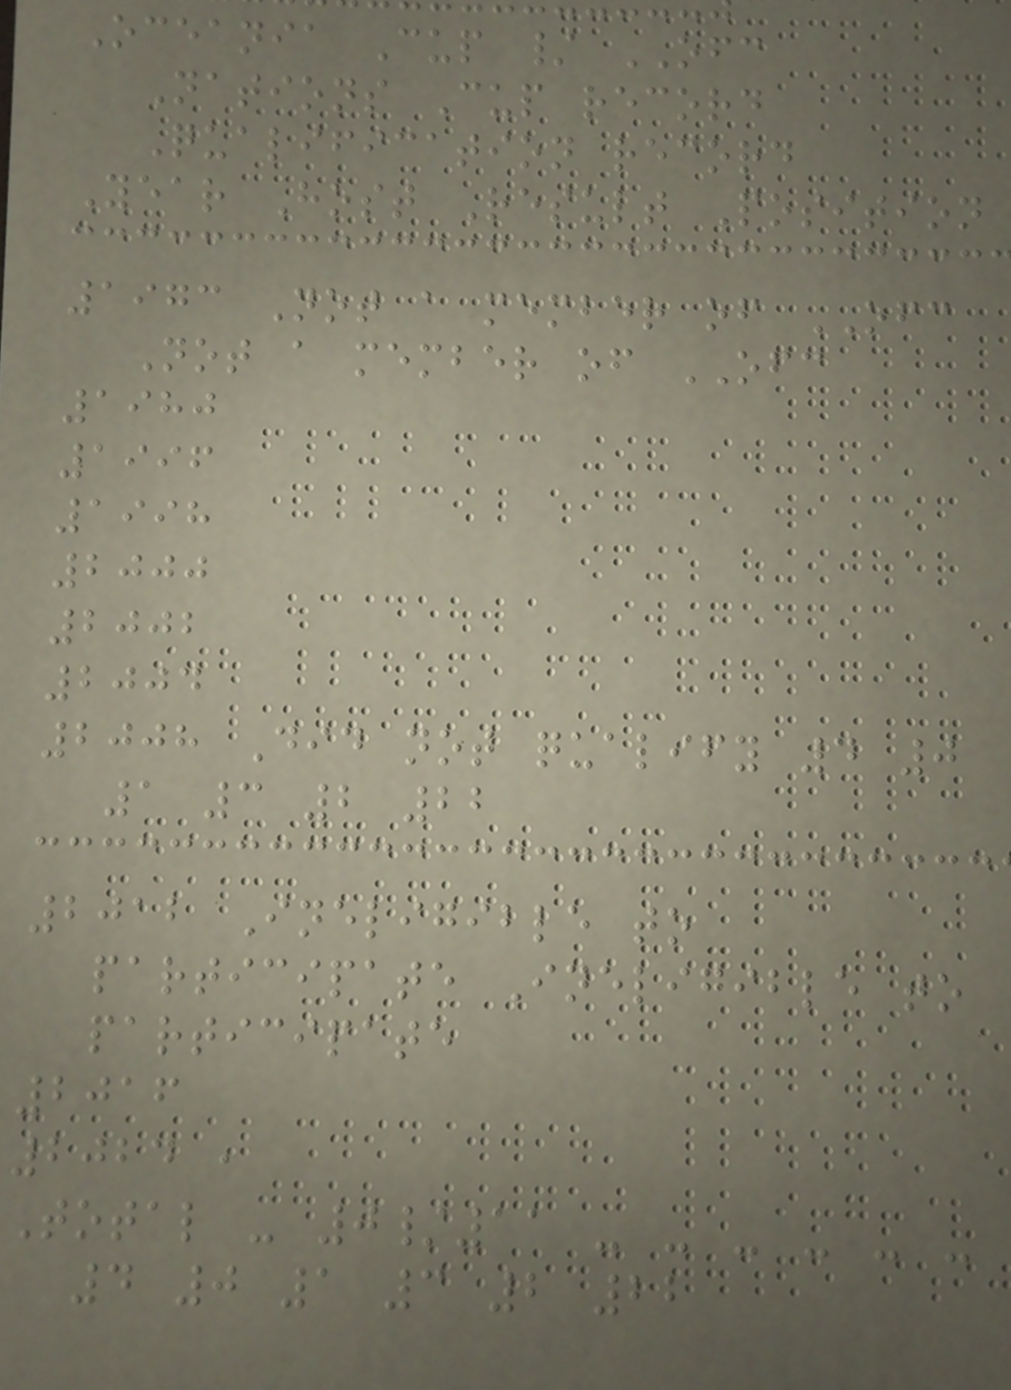Oceania Cup / OFC
Nations Cup record
Qualification record
Year Host Result Position
1973 Not a member of OFC
Not a member of OFC
1980
1996
1998
2000
2002
2004
2008 Did not qualify 4 0
1 3 2 22
2012 Ineligible to
participate Ineligible to
participate
2016
2024 ,
Total - 0/11 - - - - - -
4 0 1 3 2 22
